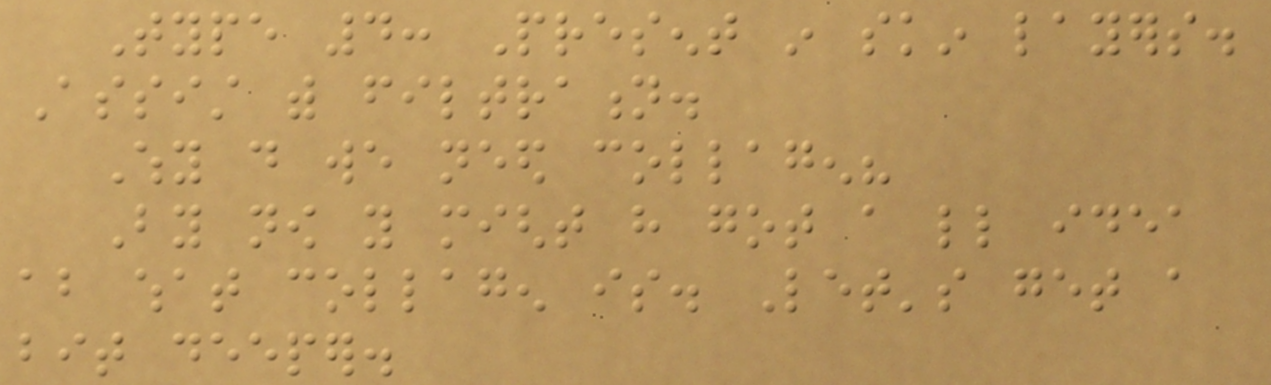Type 4: Present in skin layers.
Assist with filtration.
Why do we need collagen?
By now you might have got a little idea
about what collagen is. Let's get a
bit deeper.
